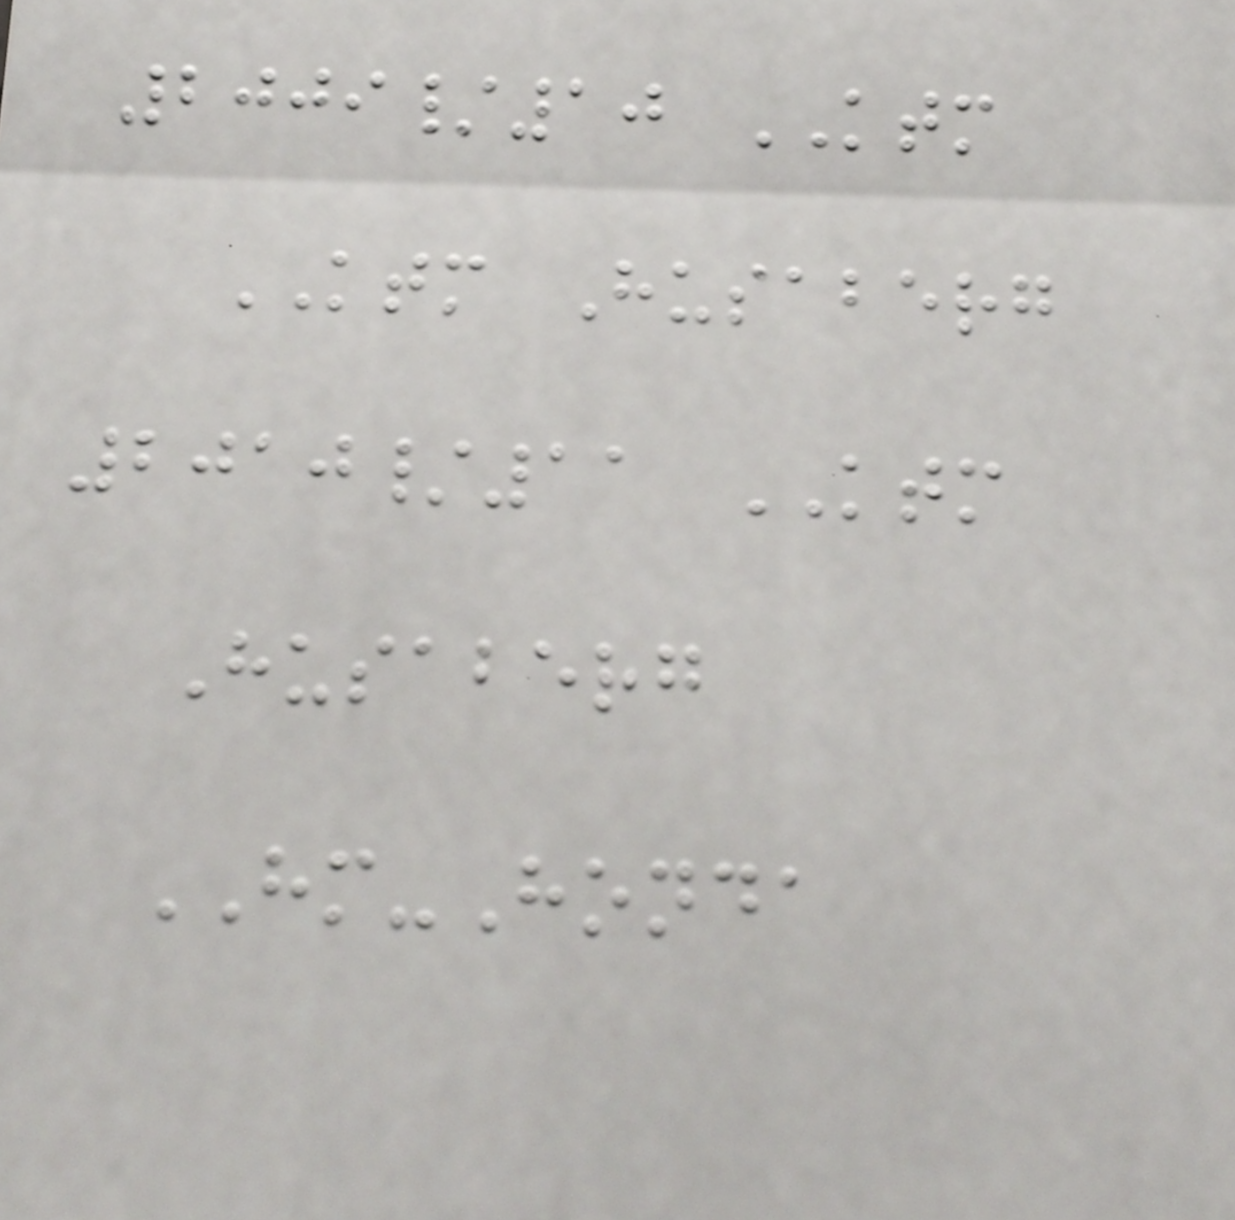2009/10 KTM
KTM Husaberg
2010/11 KTM
Husaberg
HM-Honda
